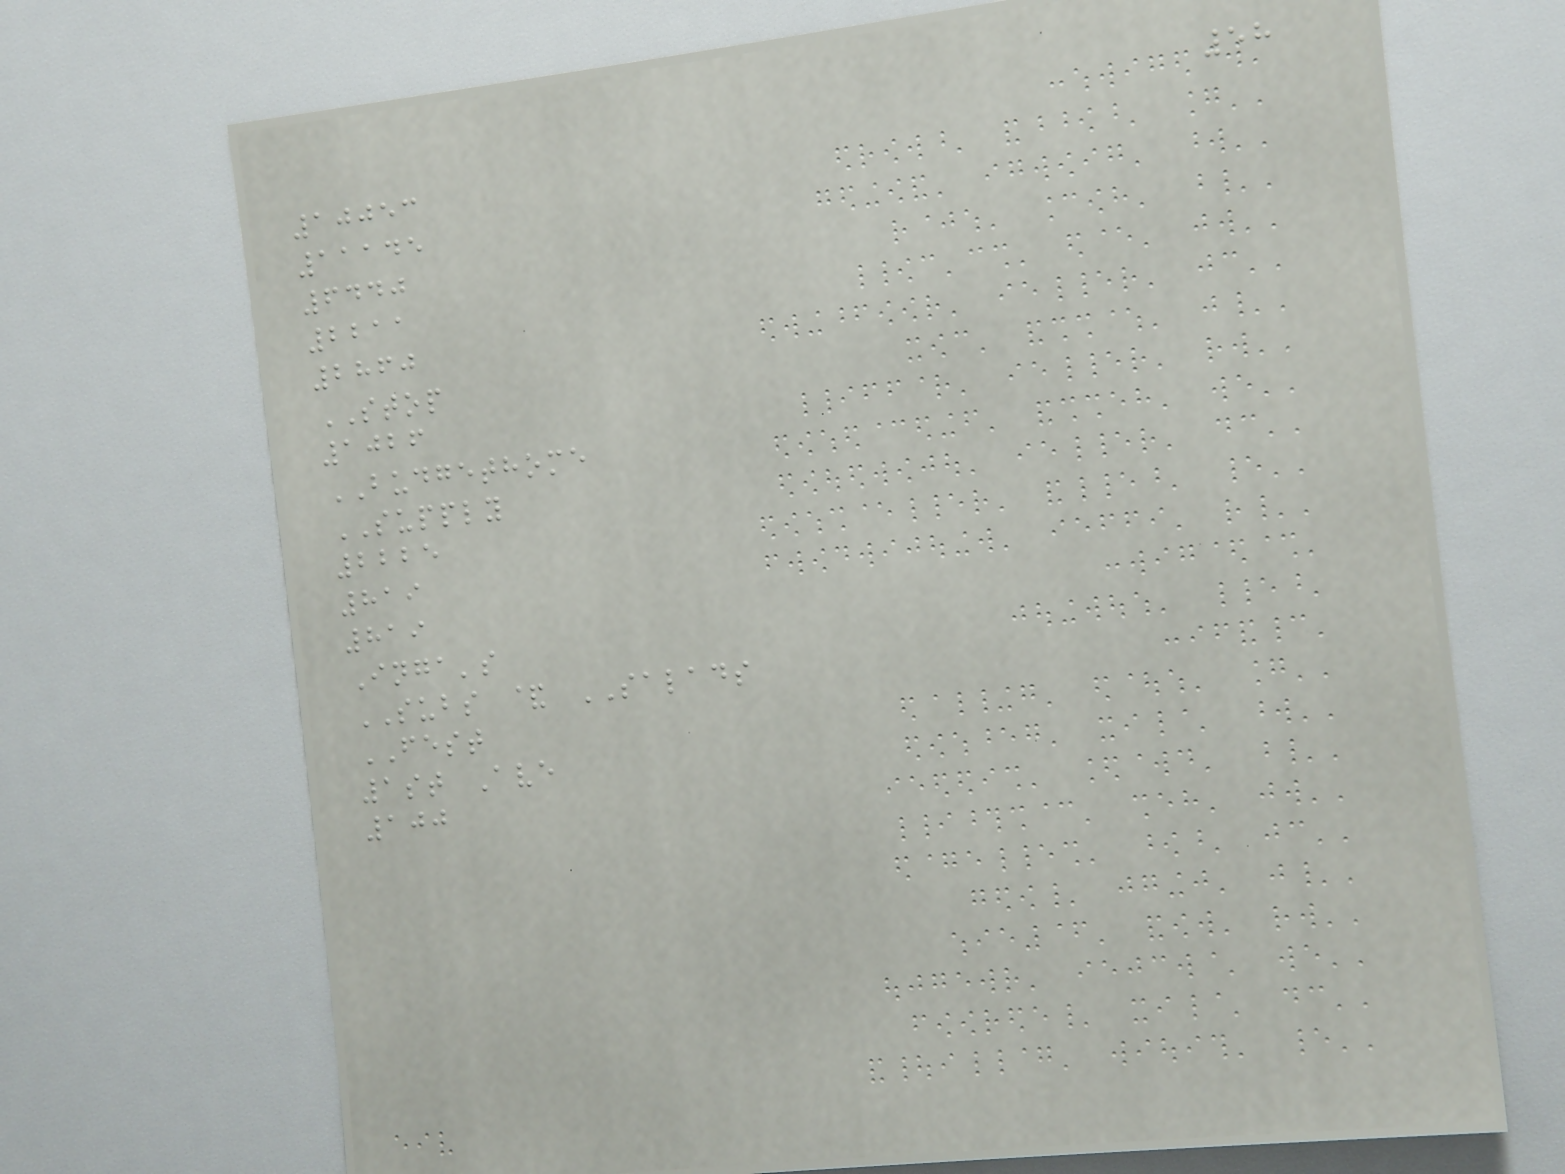58
10053
11145
6440
2211
2860
STOP
1026
BUDGETHOME
SUPPLY
2225
819
819
Inga's
SUBS & SALADS
FEST
1st Ave
100
